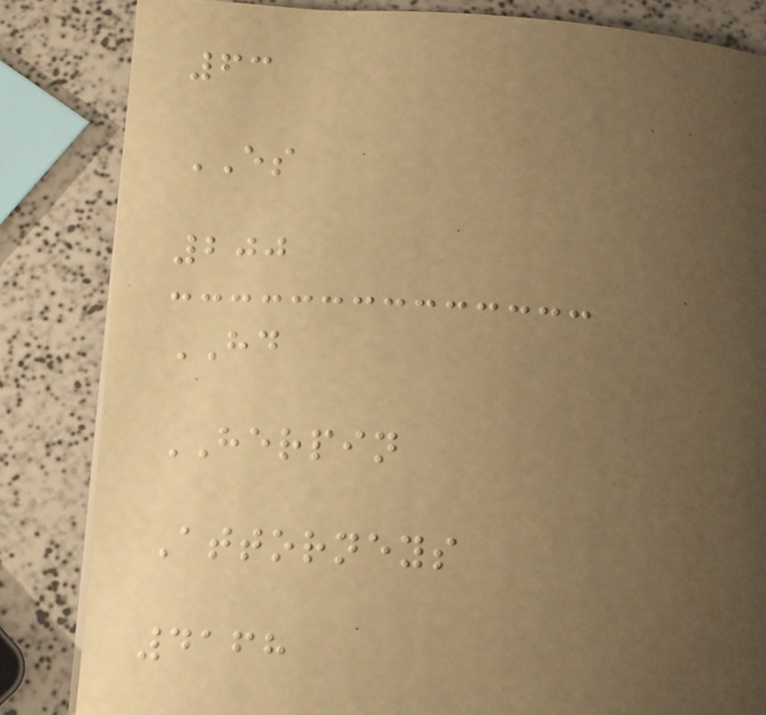63
ES
200
HD
HERPIN
Attorneys
4168
